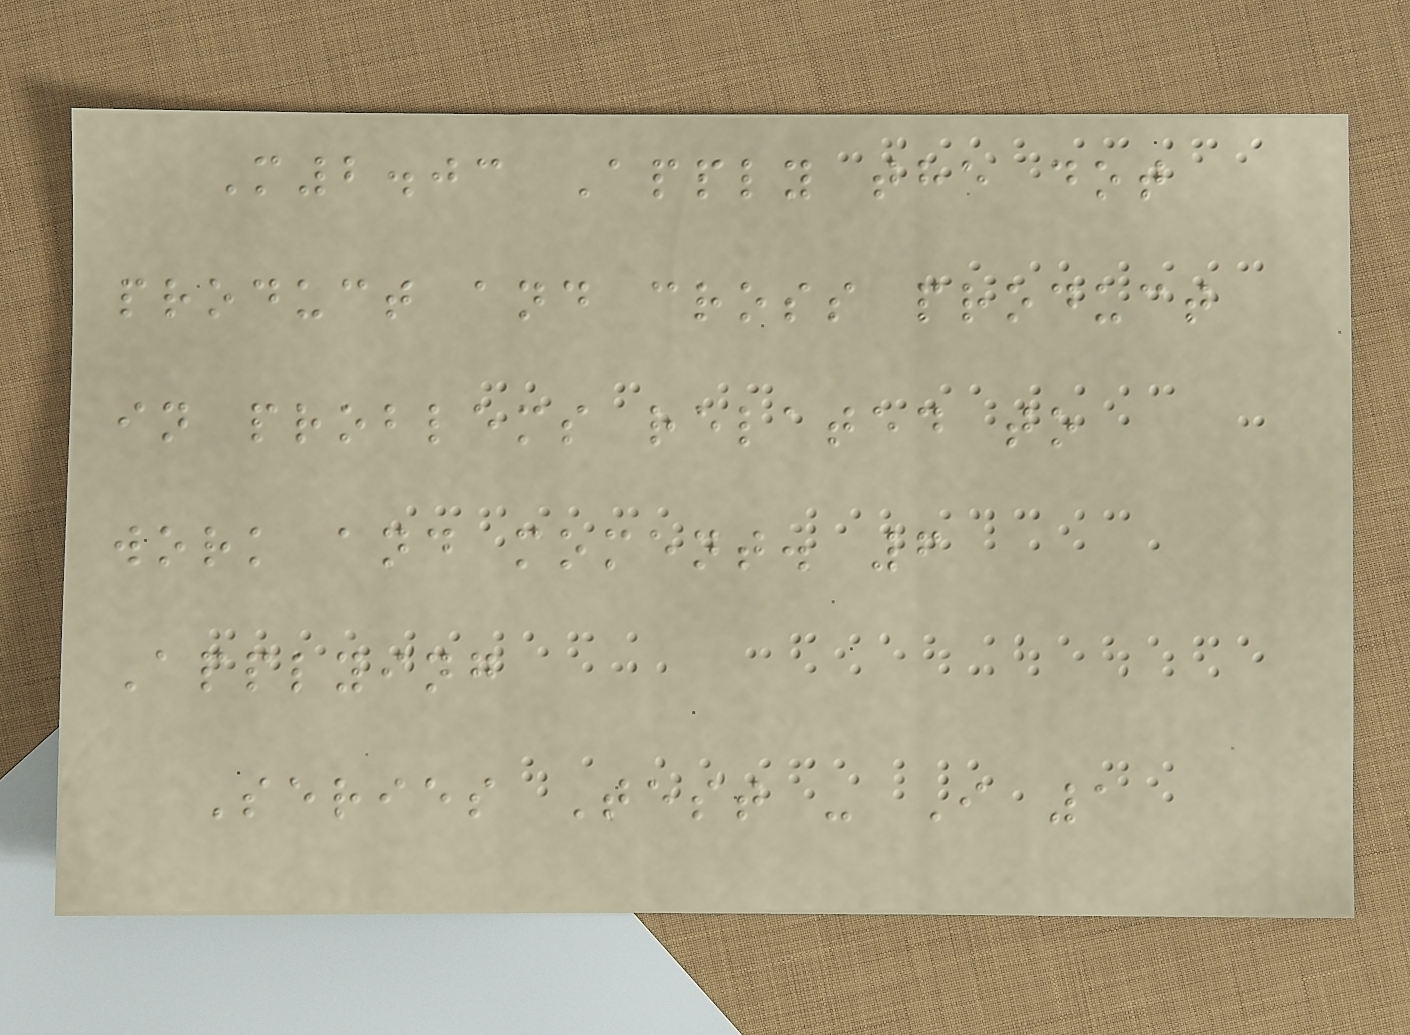M2.03 Apply the dot
product and cross product
in problems related to
work and moment. 6
Applying
Series Test - I 1
